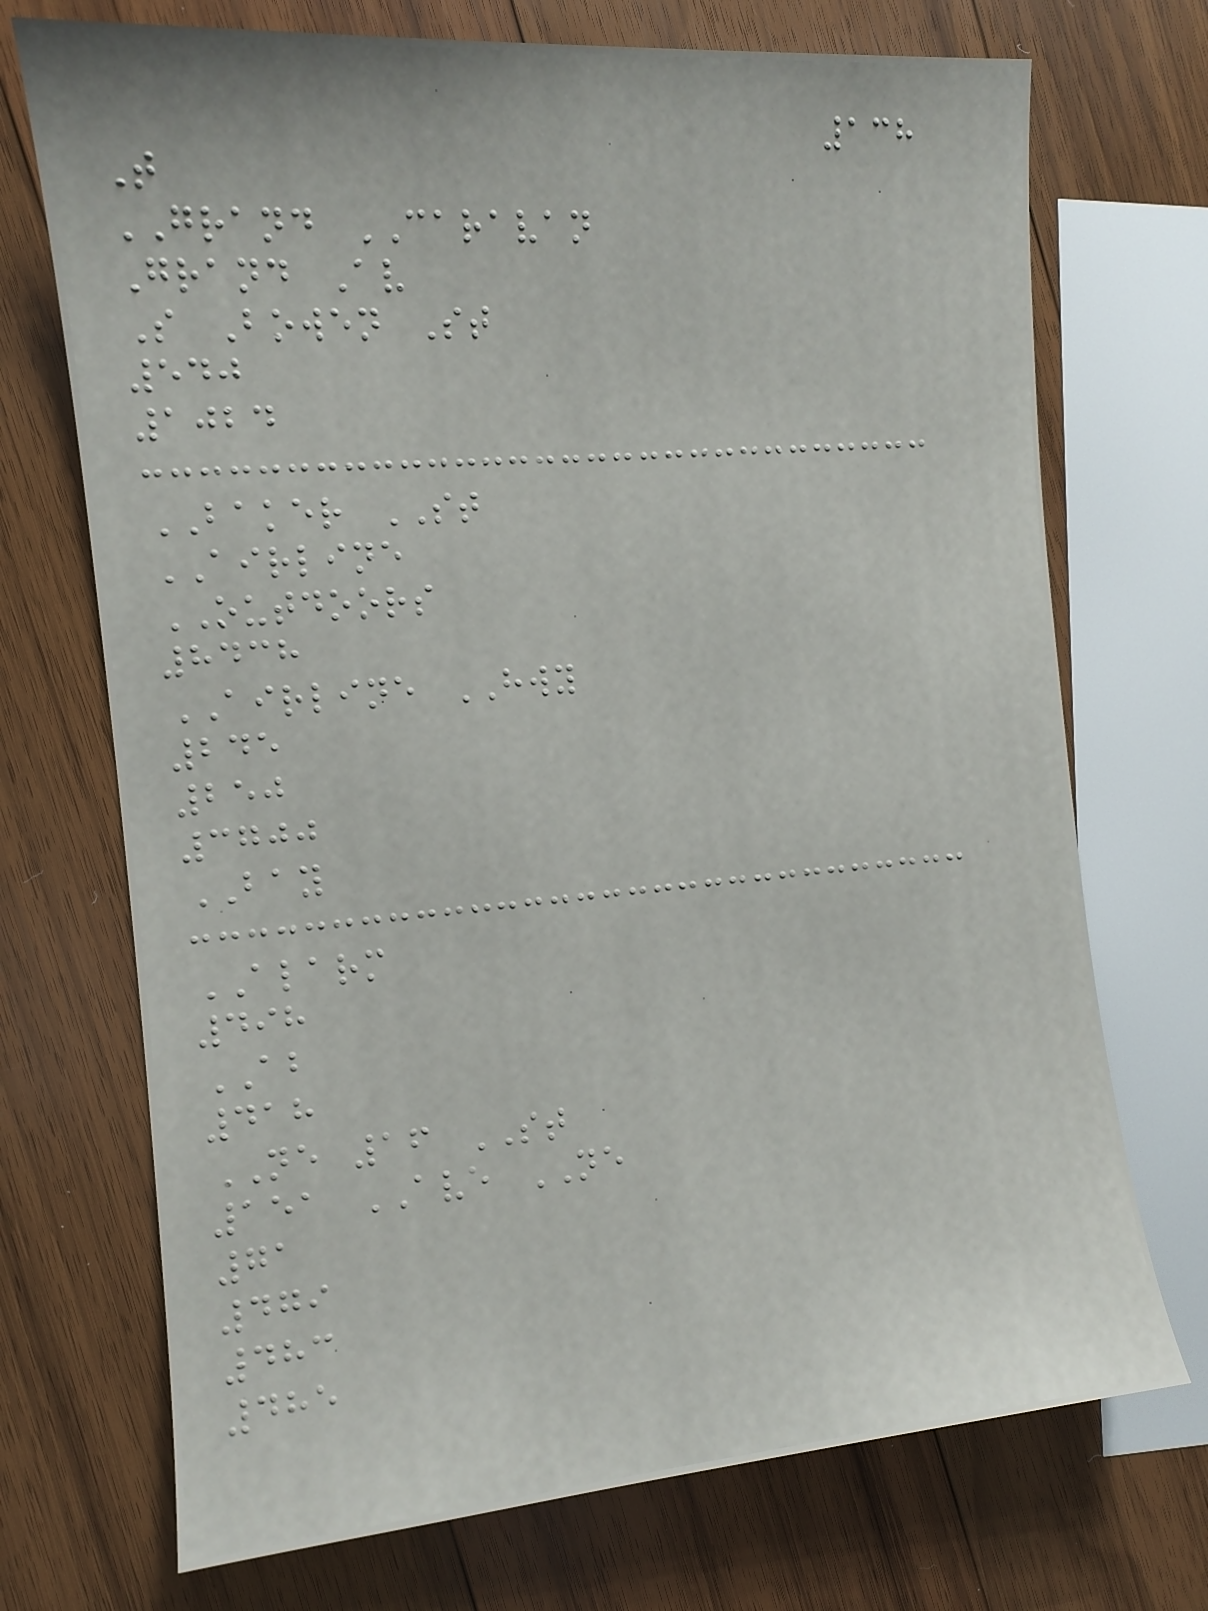138
T
GRAND CARAVAN
Grand Av
S Bowen St
540
1024
BAKER ST
AIRLINE
OUTDOORS
8438
AIRLINE HWY
245
250
3700
BAY
ALARM
498
AB
418
NE 16 ST
151 AVE NE
71
479
483
485
